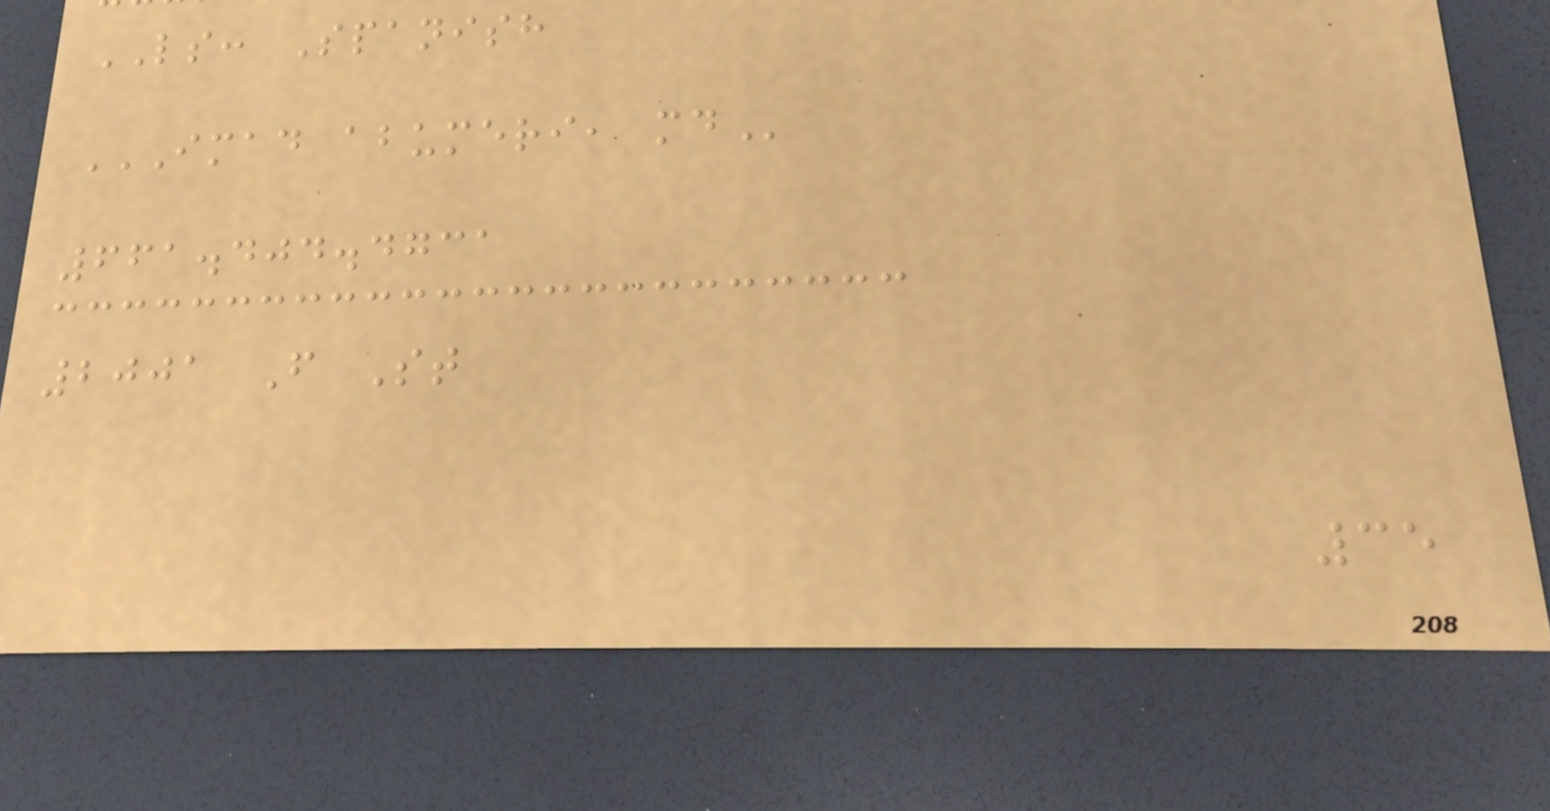LS: Spanish
IMAD ABUMERI, MD
661.404.4731
2001 F St
35
